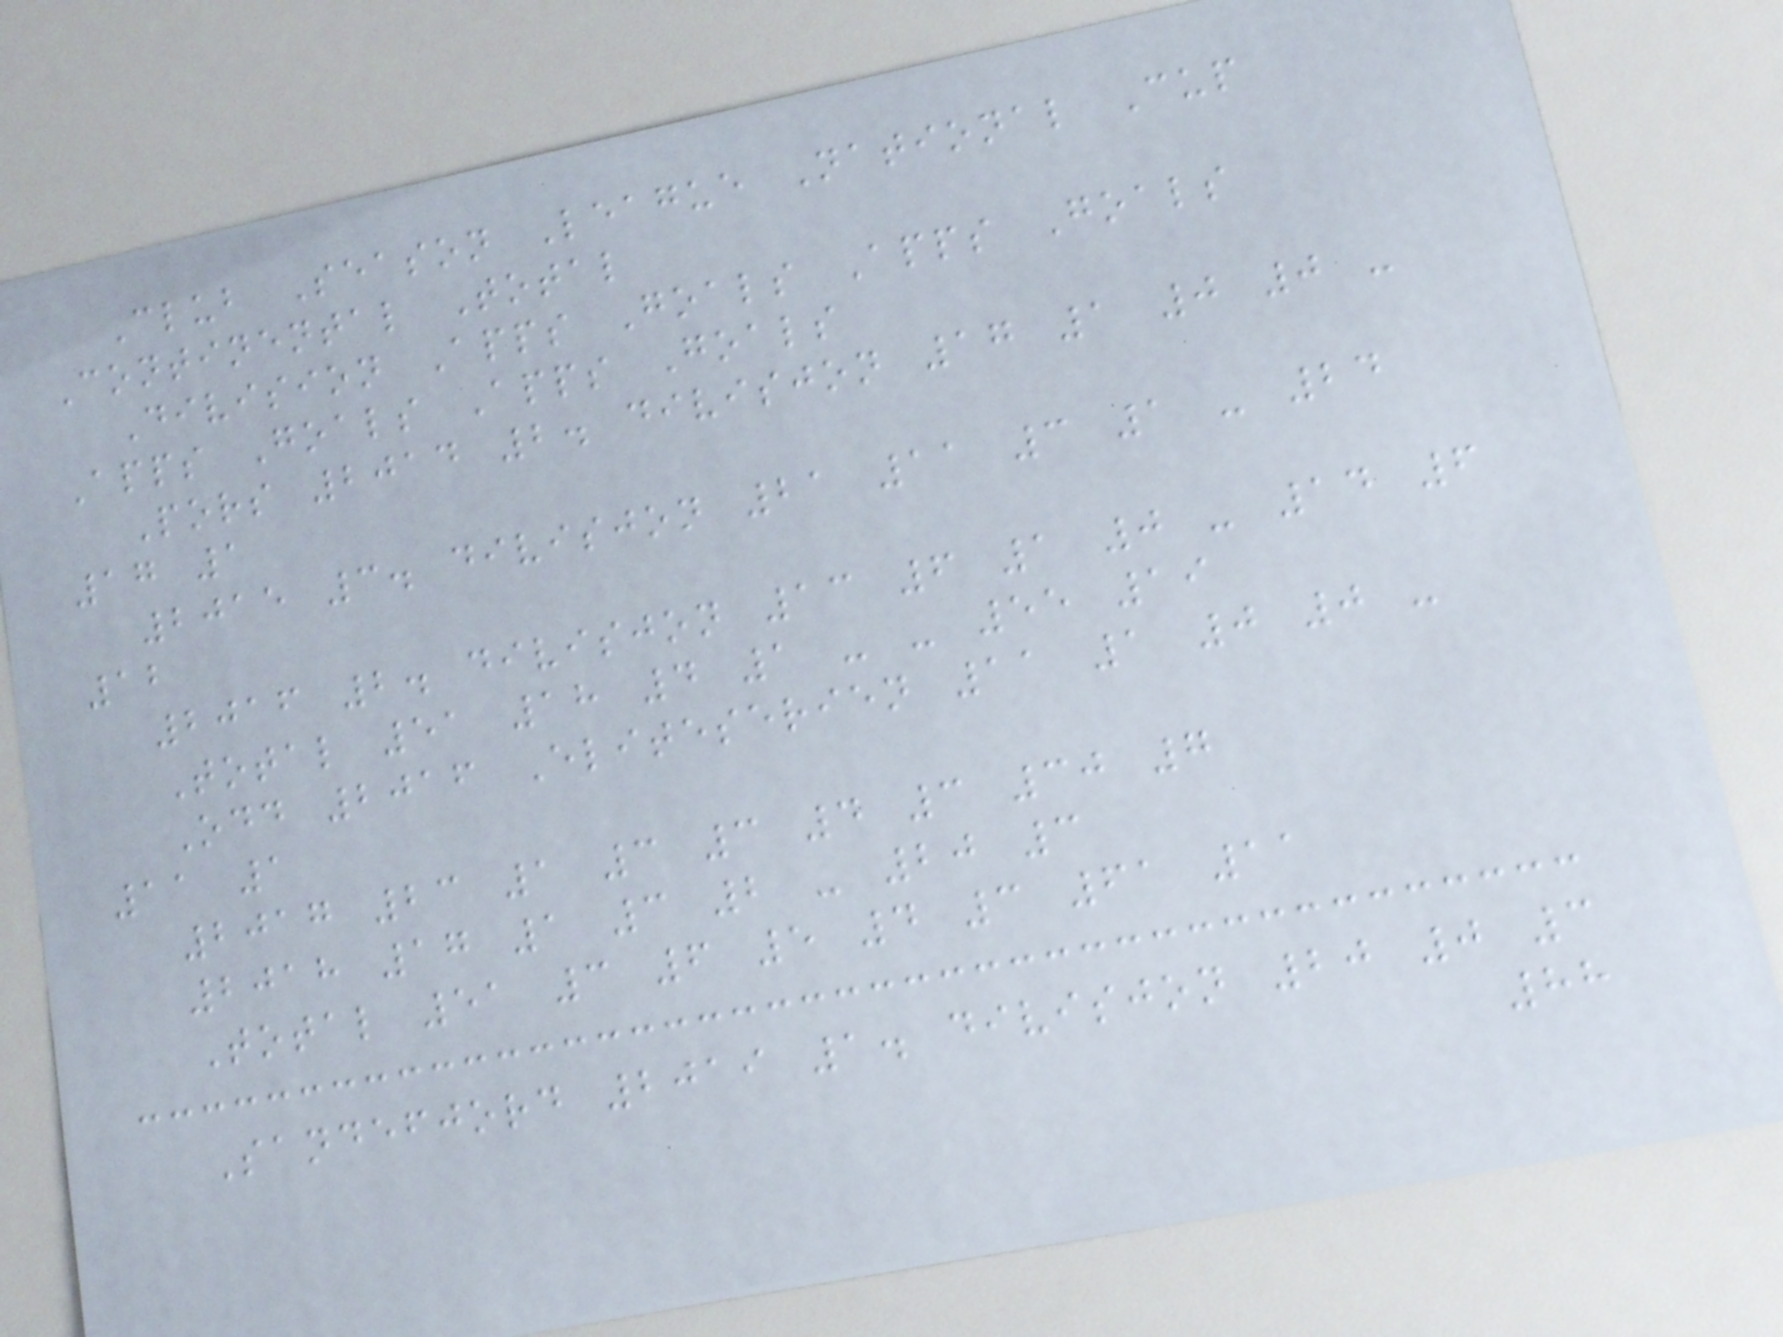Club Season League National Cup
Continental Total
Division Apps Goals Apps Goals
Apps Goals Apps Goals
Pors 2014 2. divisjon 17 1 0 0 -
17 1
2015 3. divisjon 21 11 3 1 - 24
12
2016 2. divisjon 13 6 1 0 - 14 6
Total 51 18 4 1 - - 55 19
Odd 2016 Eliteserien 11 1 0 0 -
11 1
2017 23 1 3 3 4 3 30 7
2018 17 1 3 2 - 20 3
Total 51 3 6 5 4 3 61 11
Sandefjord 2019 1. divisjon 20 0 3
88
